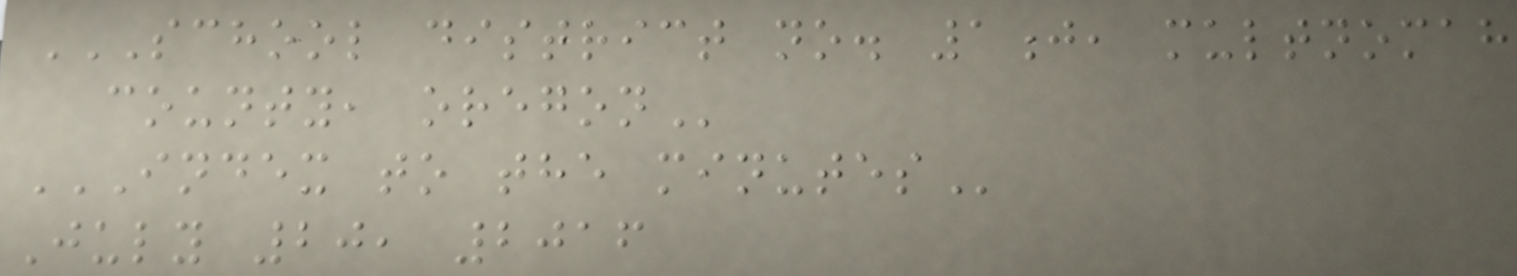SCHOOL DISTRICT NO. 1J, MULTNOMAH
COUNTY, OREGON
INDEX TO THE MINUTES
July 20, 2016
